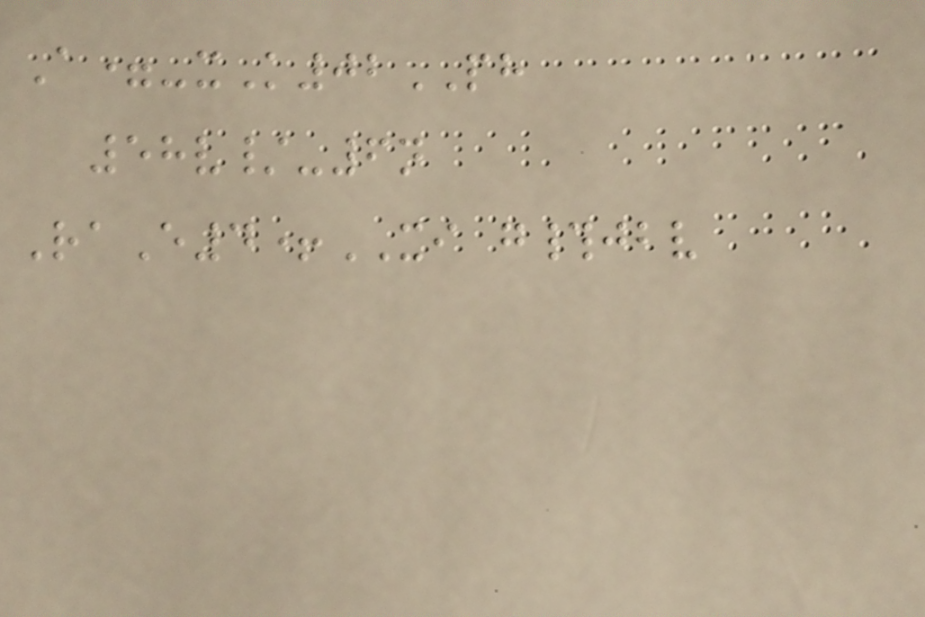A=-xK02PH
58v/-6n
RaE4+XI g#jbv
